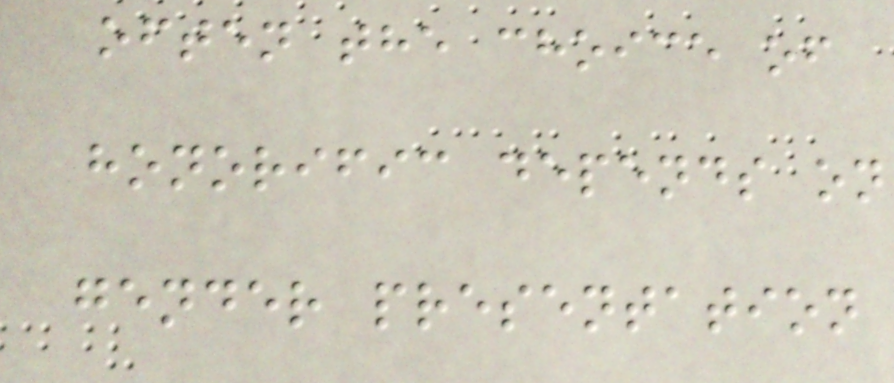often the choice of
honorific depends on
gender presentation
